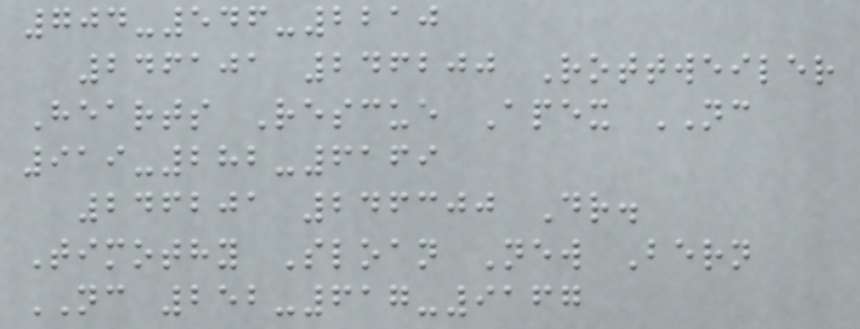704-546-2210
246101 246200 Rottweiler
Hearts Rescue Apex NC
919-282-6169
246201 246300 Dr.
Timothy Sloan New Bern
NC 252-617-9167
